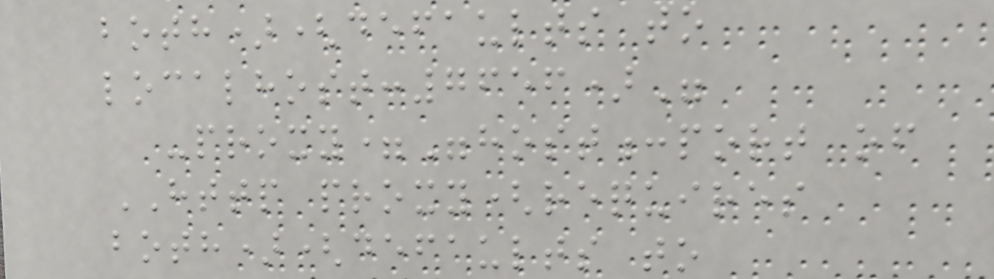both)(defaults to
localhost:7656)"
-proxy="host:port of
HTTP proxy(requires
both)(defaults to
